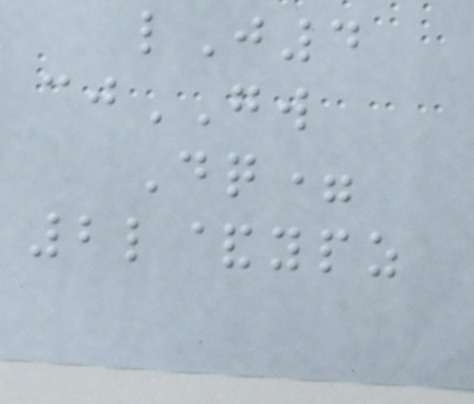lJ4
cjGW
Dq=
2l&ypz
